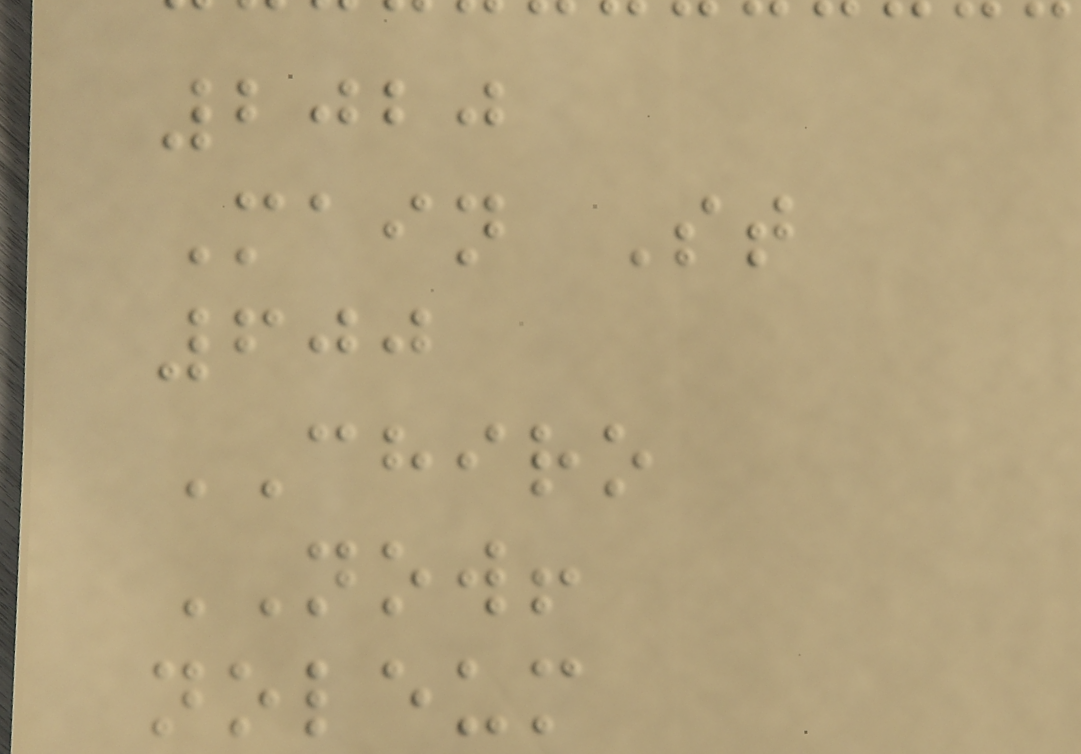2020
Main St
600
CHIRO
NOW!
noleum
